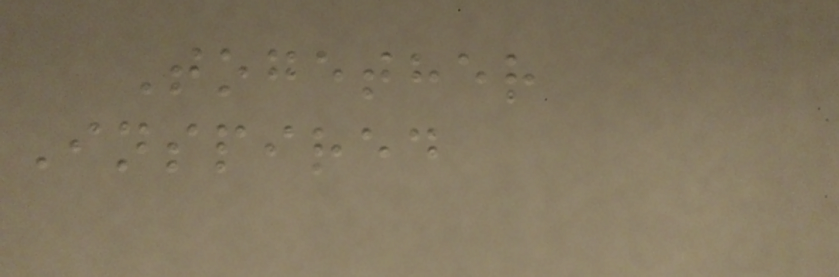Together
Inspired
